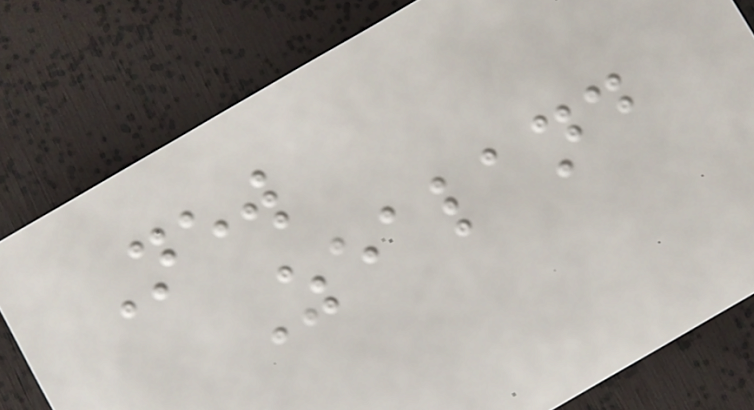New
Zealand
